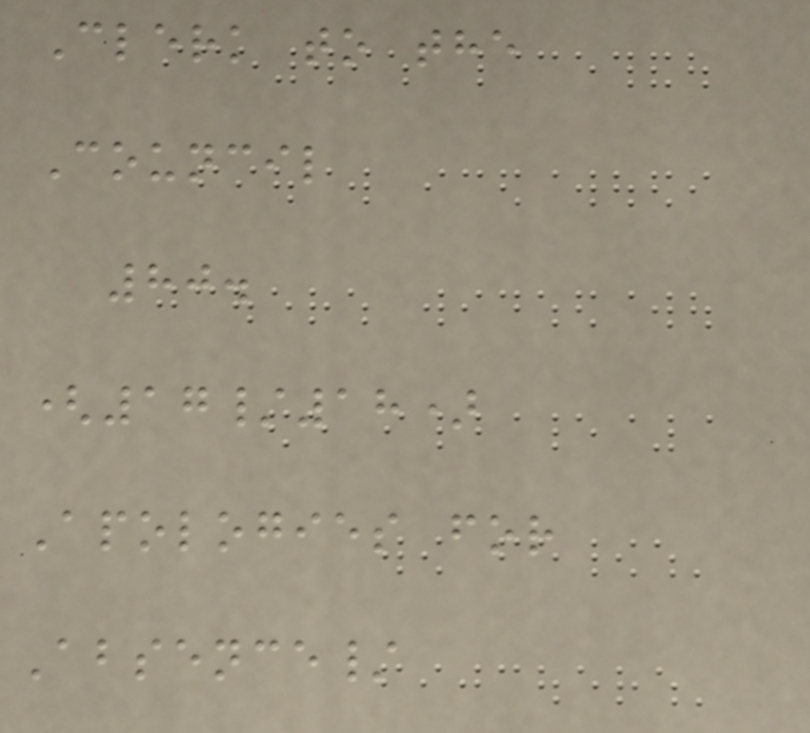Clerk to the
Council
80.
(17/18)
Apologies for
Absence/
